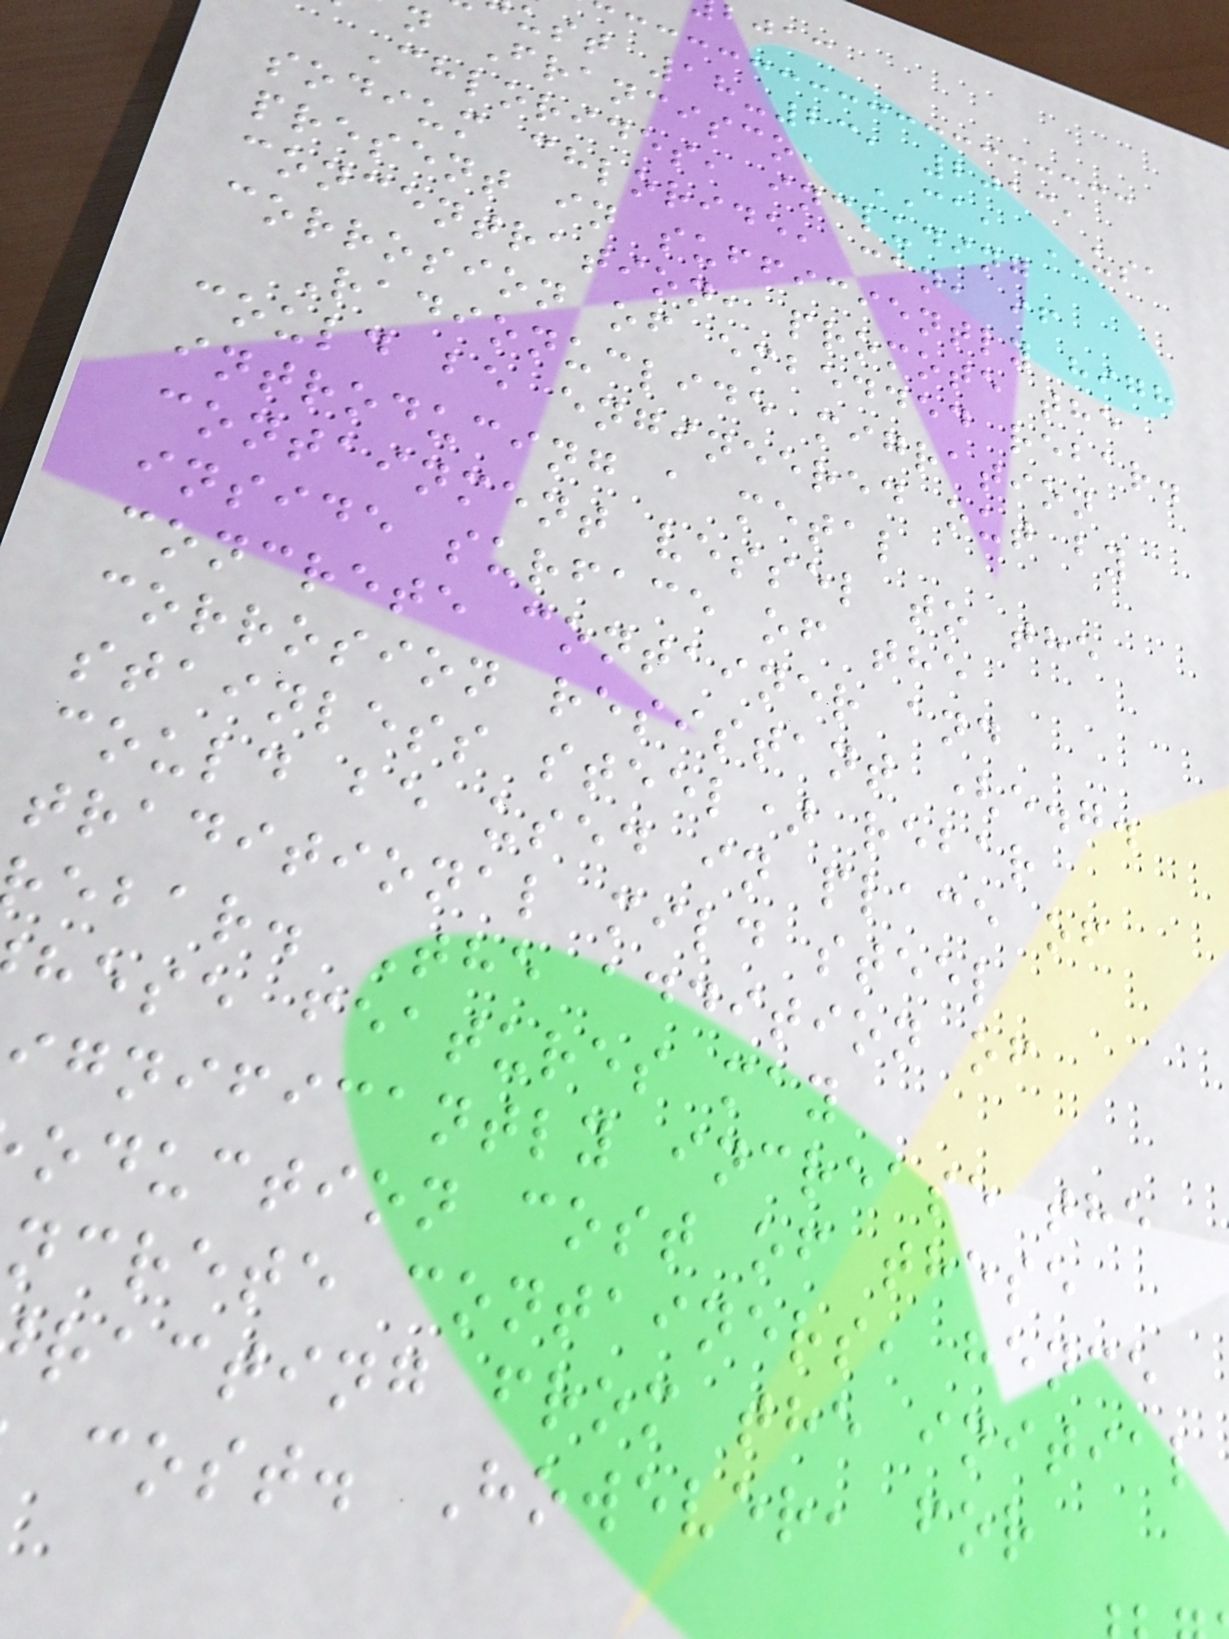bjac
ust 18-23, 2013,
n Francisco, CA, USA
Chlorides, including
sodium chloride, can, if
present in sufficiently high
concentration, promote the
corrosion of embedded rebar.
Radionuclide migration
could be engineered out by
introducing a metal
containment vessel to the
inside surface of the
concrete container and
corrosion resistant (e.g.
stainless steel) rebar
could be used in place of
traditional mild steel
ebar. The addition of
hese features may
ignificantly increase the
oduction cost of these
ncrete containers, hence
racting from the initial
cost. However, for
